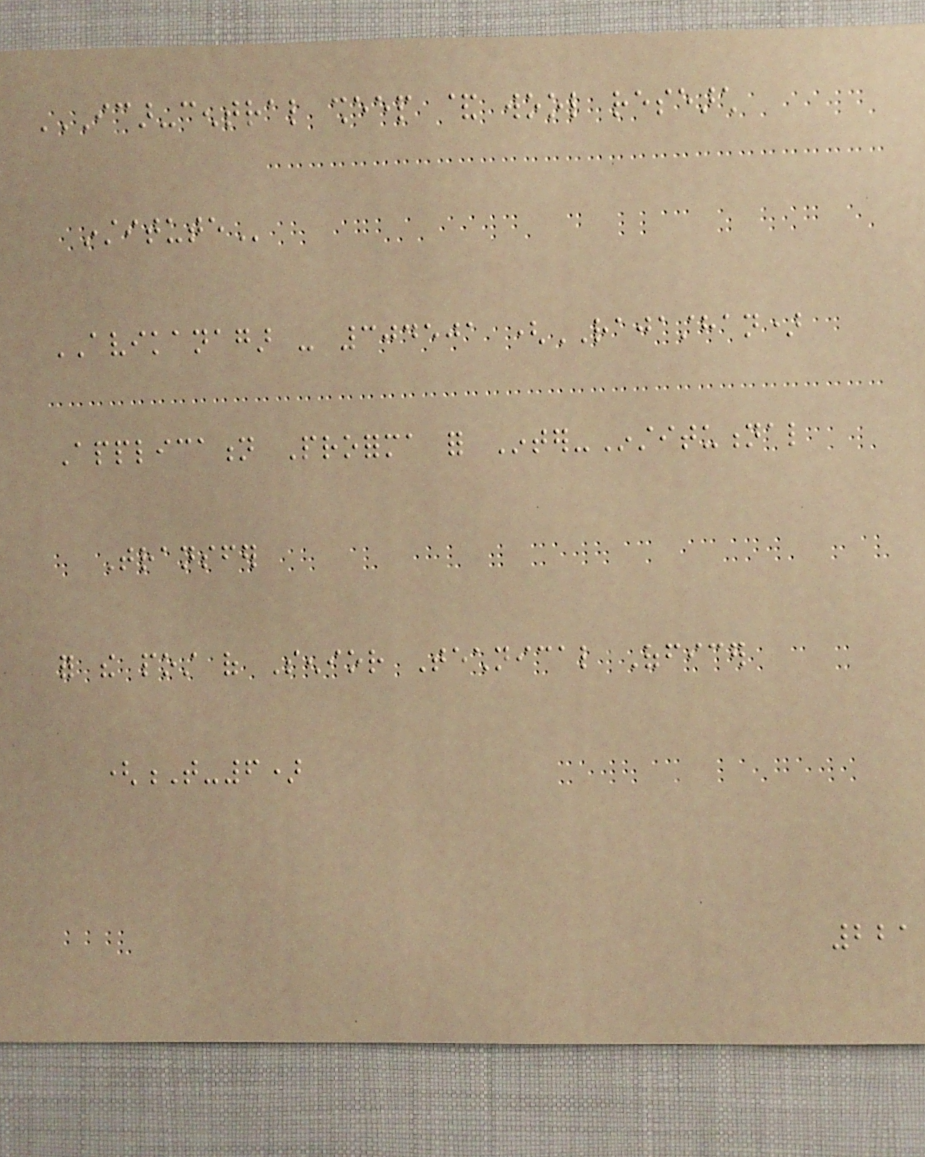ICAR-CENTRAL SHEEP & WOOL RESEARCH
INSTITUTE
AVIKANAGAR - 304501 (RAJASTHAN)
Application Proforma for Inter-Institutional
Transfer
for the post of Senior Technical Officer
(T-6)
221
